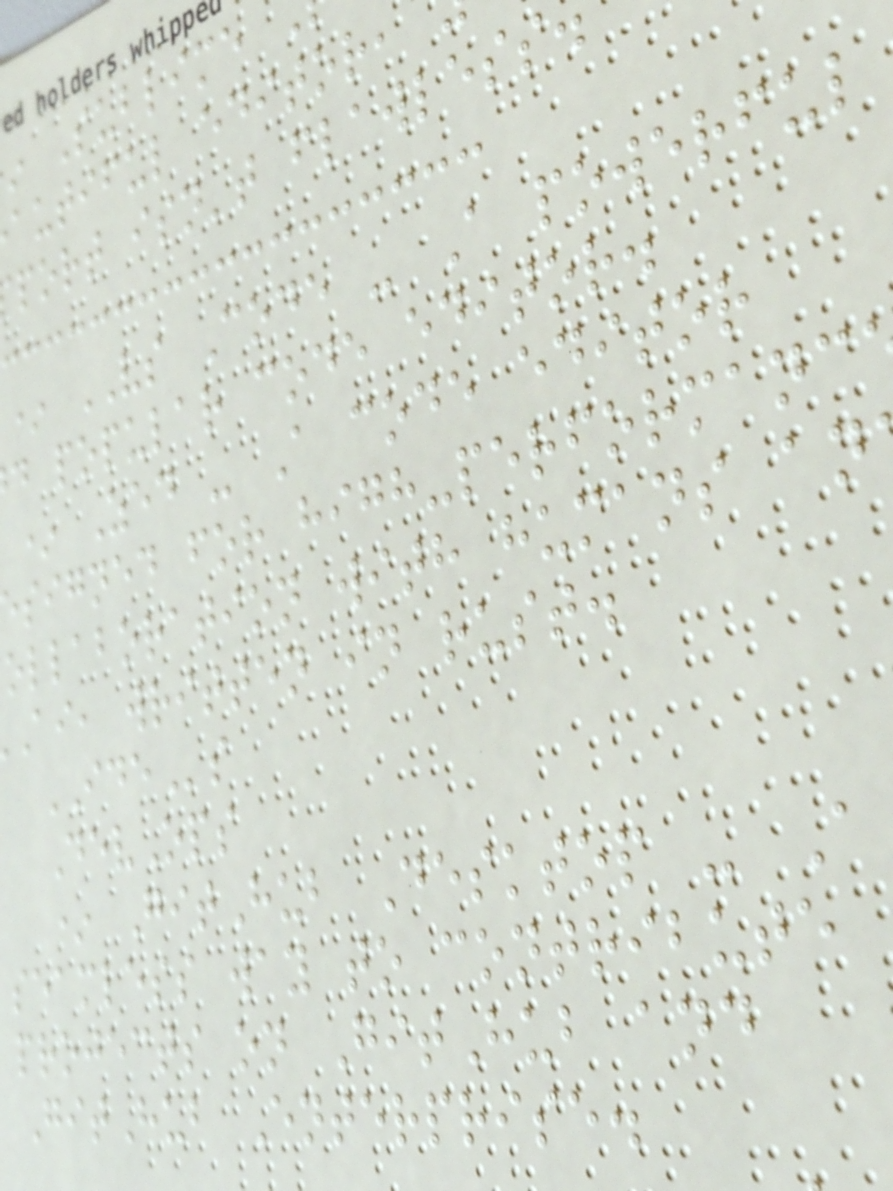Sublime
autiful editor,
port isn't flawless
* VS Code - A powerful
d popular code editor.
* Zed - A code editor
signed for high-performanc
ollaboration with humans an
ai, written in rust.
IDEs
DevOps
* GitHub Desktop - A
seamless way to contribute
projects on GitHub and
GitHub Enterprise.
